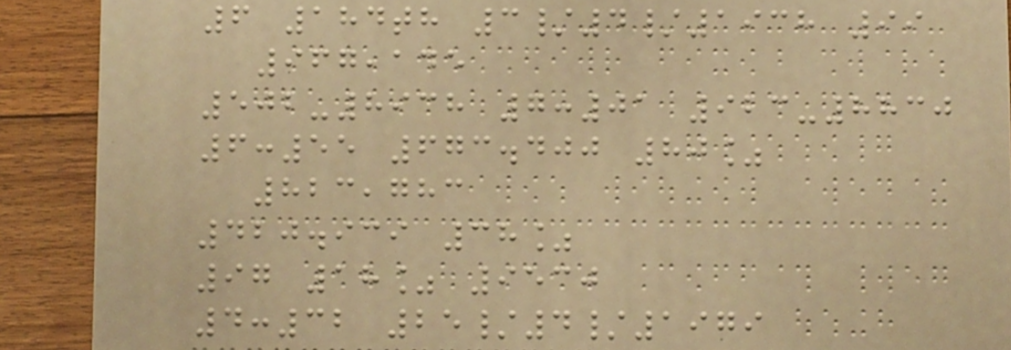6 184th 3/4/1938 99
967,145
502-8938 7:01 923-8830
6:55 673.400 80%
823,783
420.939 38%
97 18% 9530
4:32 25/4/1979
